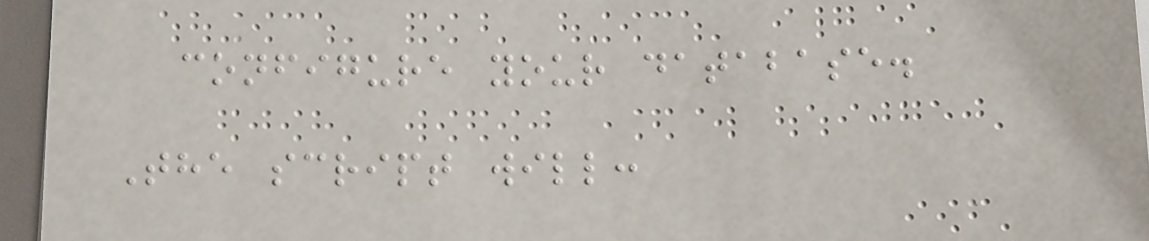configure your database.
The script will:
